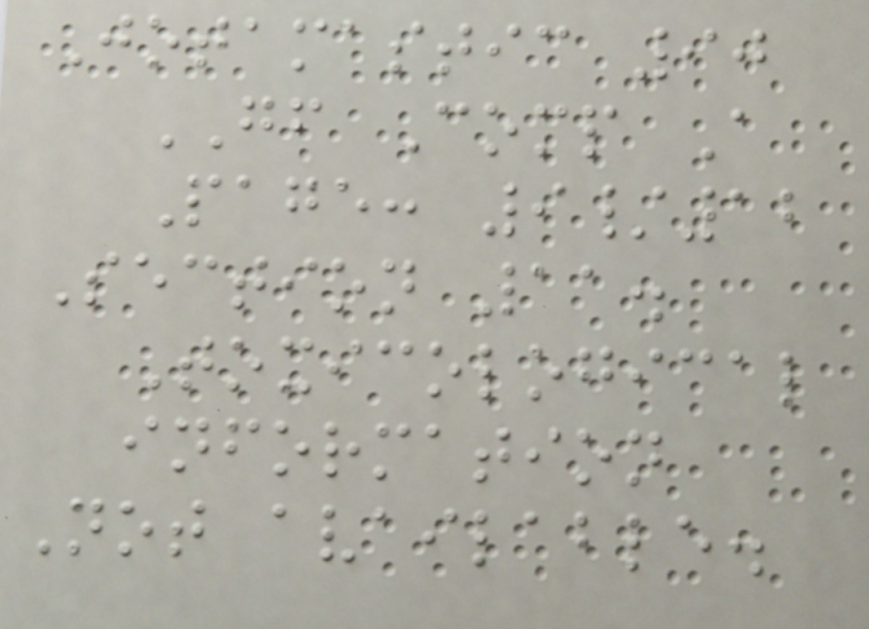Jotamastic 90
GF Comp A
Page: 9/12
Section 11.
Toxicological
information
Not available.
